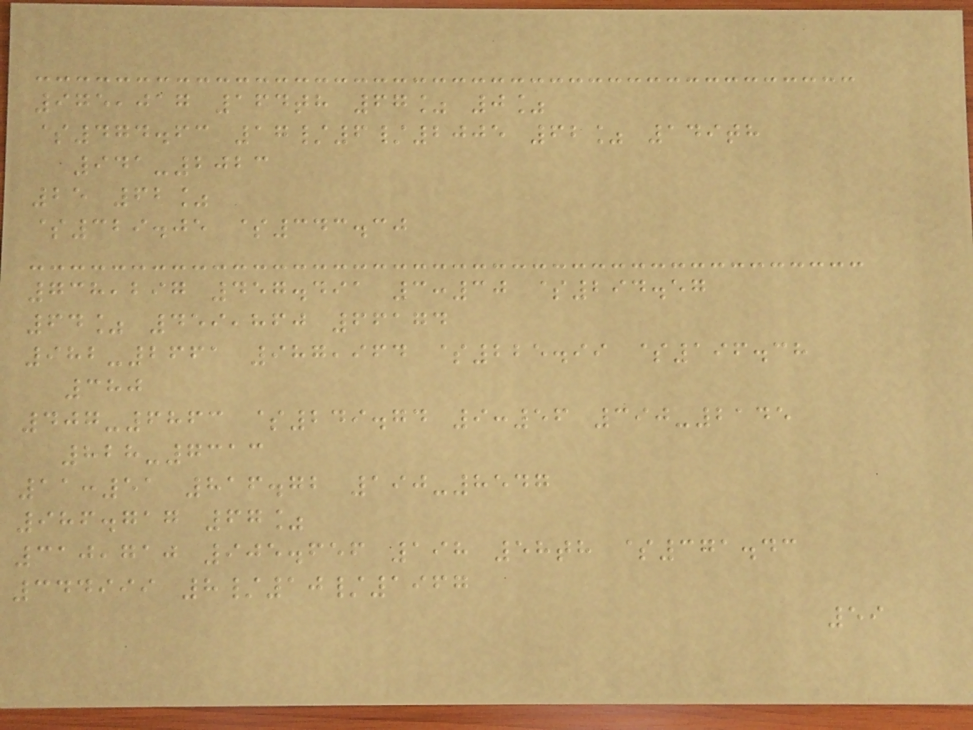975,017 164th 67% 0%
$474.63 17/6/2005 62% 149th
941-2023
25 62%
$329.05 $343.30
738,297 457.491 3:30 $294.57
64% 459,860 66174
982-2661 987,964 $225.99 $196.38
380
407-6863 $249.74 9:56 390-2145
828-7313
11:51 816.72 190-8547
986.717 67%
310,710 905.656 198 58th $371.43
344999 8/10/1967
59
